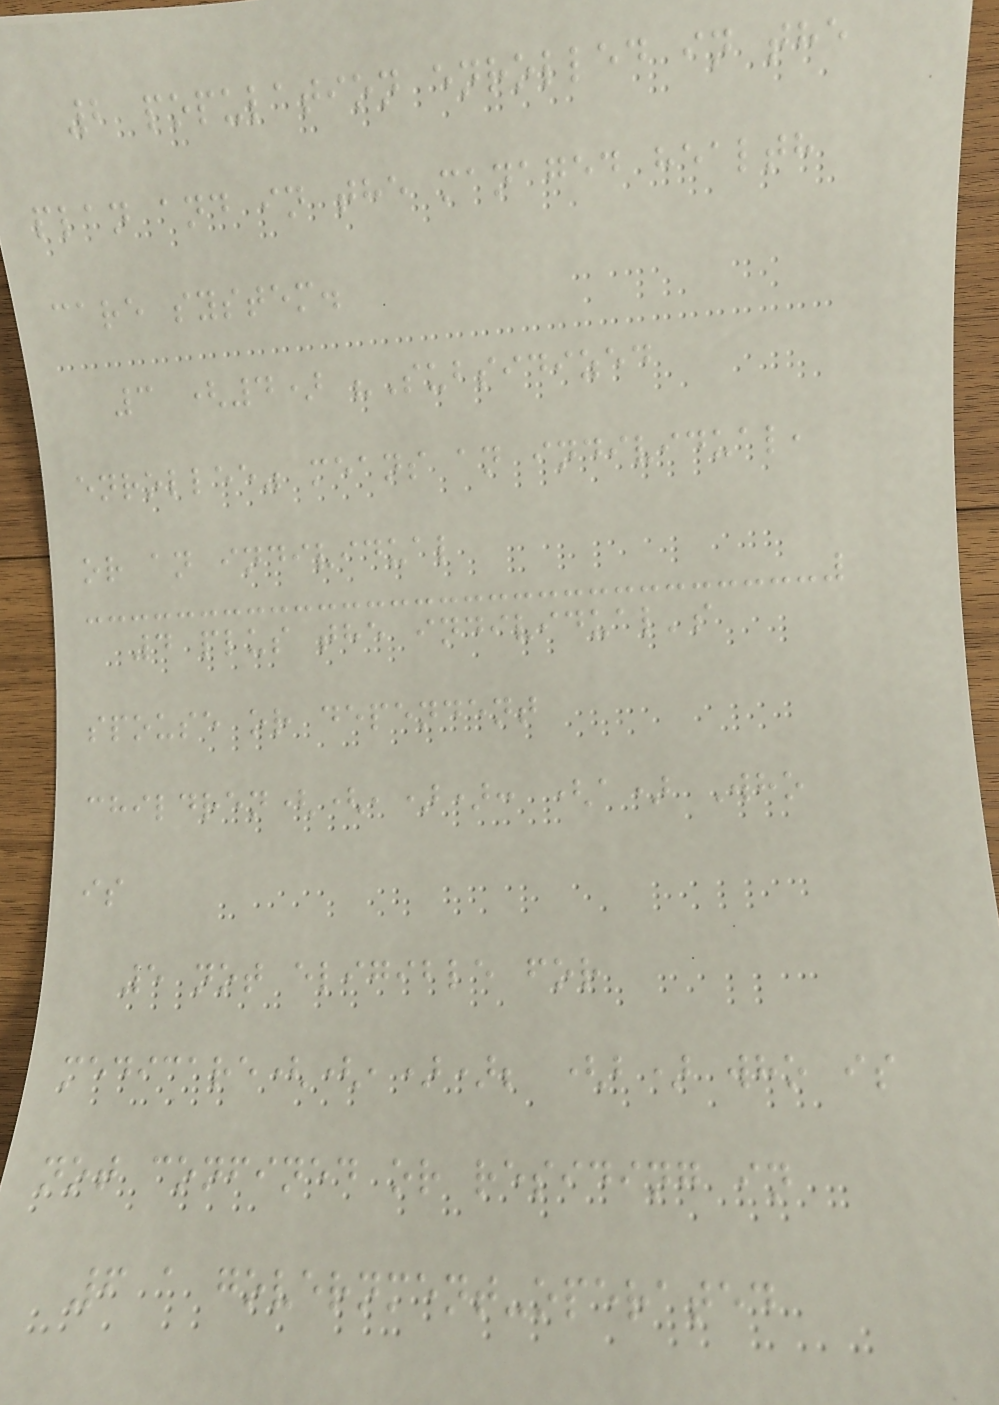2 population enrolled in the
plan and in the managed health
care system.
3 (4) "Subsidized
enrollee" means an individual,
or an individual
4 plus the individual's
spouse or dependent
children((,)): (a) Who
is
5 not eligible for
medicare((,)); (b) who is
not confined or residing in
6 a government-operated
